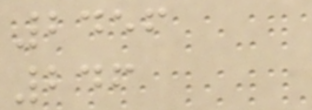2456
246
